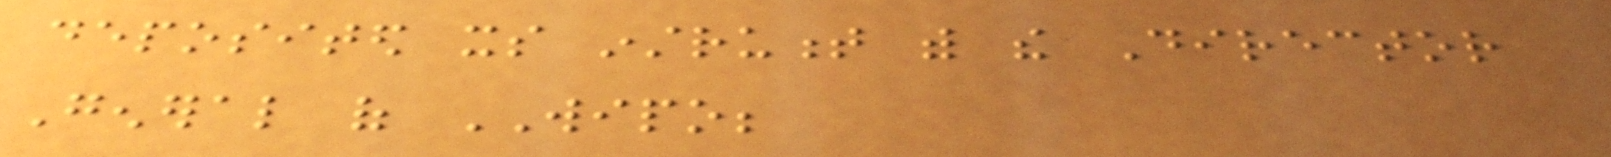deposited its instrument with the Director
General of WIPO;
